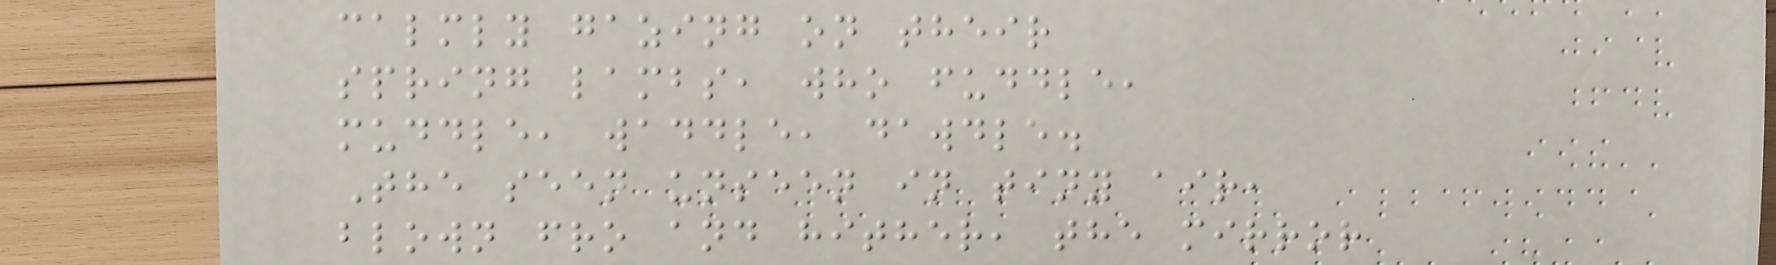calmly gazing on their
spring lambs, who fuddle,
muddle, waddle, dawdle.
The seen unseen in tiny air,
blown fro and hither, the mirror
